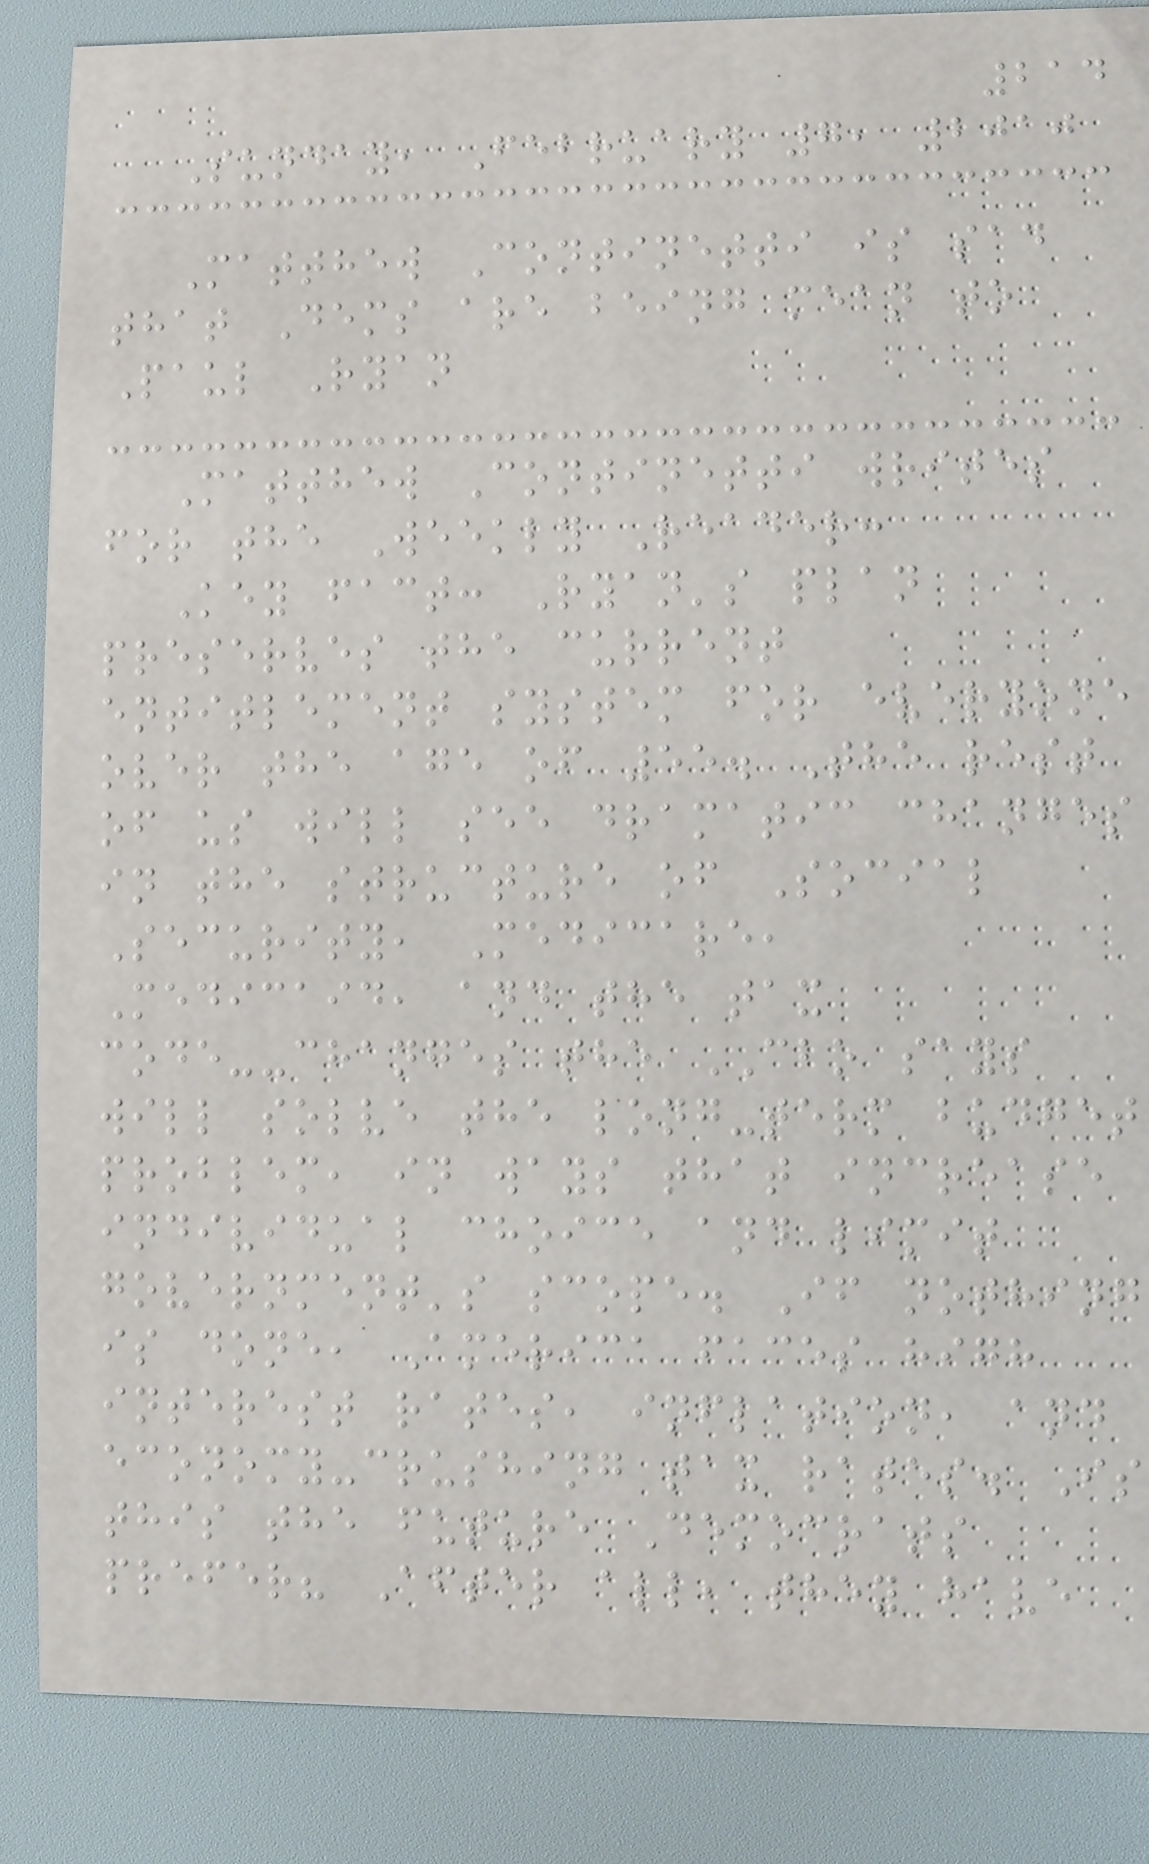214
Sunday, February 7, 2010
Matthew Continetti is sad
that Dems are being mean to
Paul Ryan
Matthew Continetti writes
for the Weekly Reader:
Key fact: Ryan's plan
preserves the current
entitlement system for everyone
over the age of 55. The rest
of us will see dramatic changes
in the structure of Social
Security, Medicare,
Medicaid, and the tax
code--changes the CBO says
will solve the long-term budget
problem, in ways that increase
individual choice and limit
government's scope. If nothing
is done, America faces high
interest rates, inflation, and
economy-crushing tax rates. Is
this the future Democrats
prefer? After all, they have
